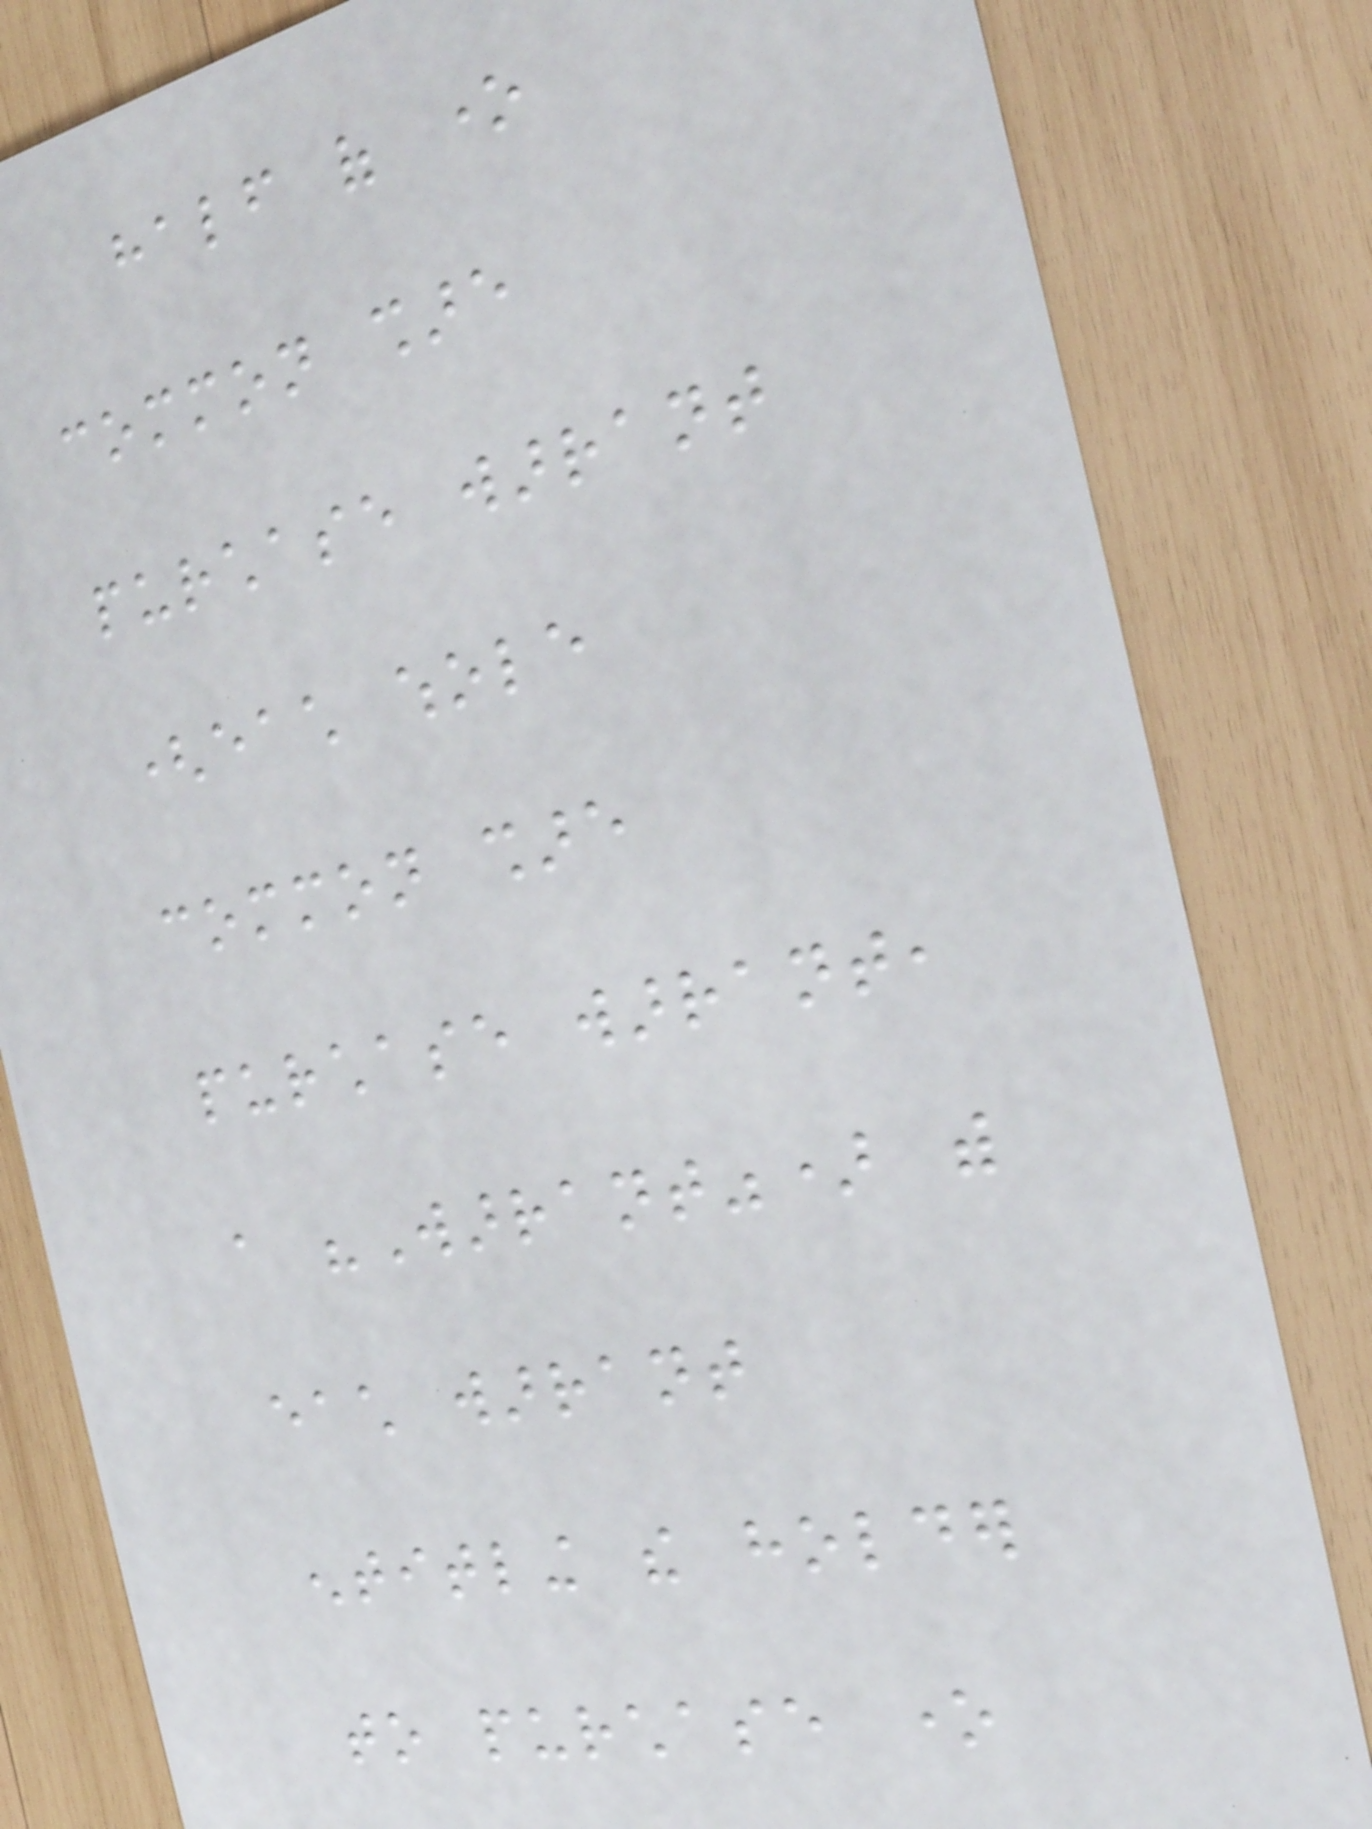half of one
common share
purchase warrant
(each whole
common share
purchase warrant,
a "Warrant") with
each warrant
entitling the holder
to purchase one
